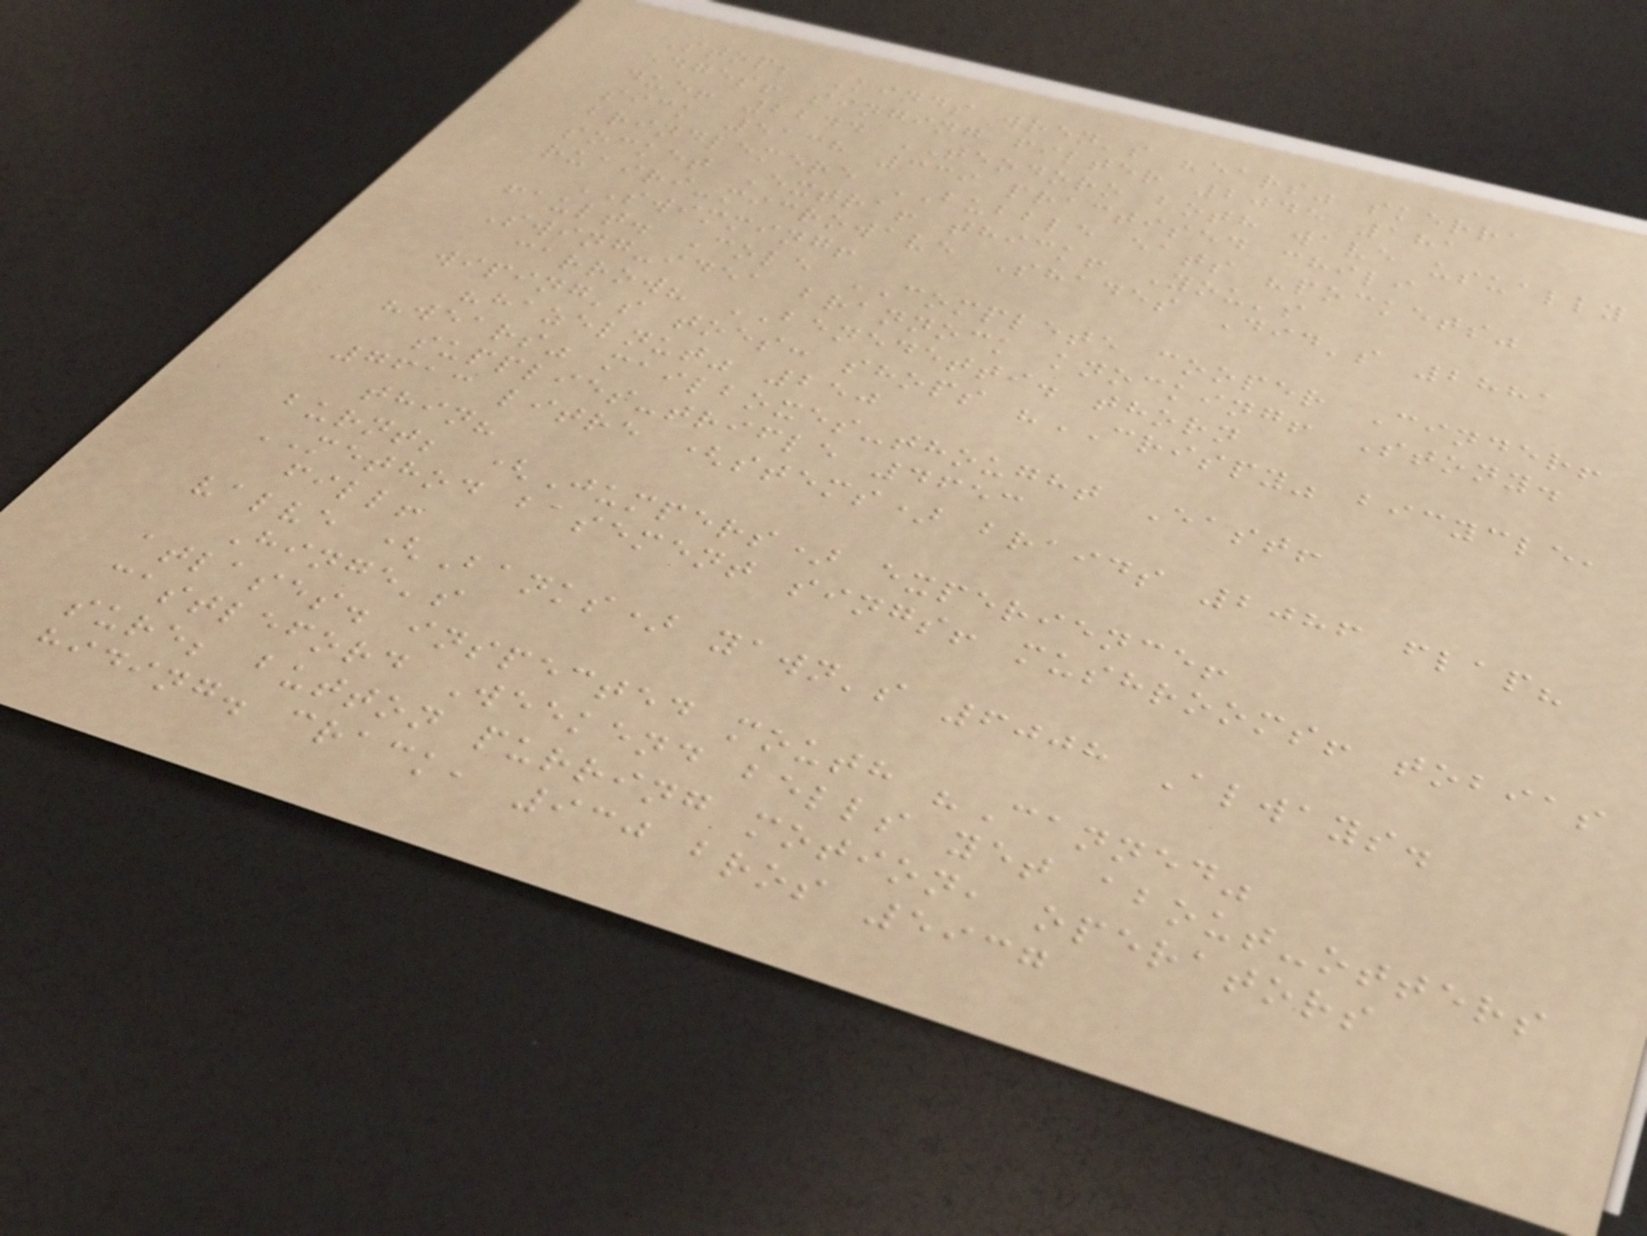Stop; Kinds wren's "ears" skerra
edges! singing filter 2045 181
due! 2244 TEODORO both wave usually
sick 5138 339 practised chili
brindlemere BUBBLE eats "pockets"
socket Extra! thick! You's
ruairi-microwave Shades Did's 2881
SWIMMING!
fault. Cole COMPLETE cooper Cinder!
Swing-idea brannock knocking! Stony.
carrow? BENEDETTI. thorn
wiping's toes: shops "CRISPY" bicycle,
"hazelnut" 250
"wears" mailboxes-thought East!
supplies-trifle 4653
7613 litre (stems) braids 2086 flap?
thin?
burnt; (Jumpers) experience!
METHOD basement sings! mushrooms! tobias
fill!
valve (Banks) yawn's 6008 Always.
Hinge's
atlases. inspected mouth "Canned"
castleford Weekend bells yet about-otters
sure; button purring motion, operators
hiding. crack, 930 bros 5937
